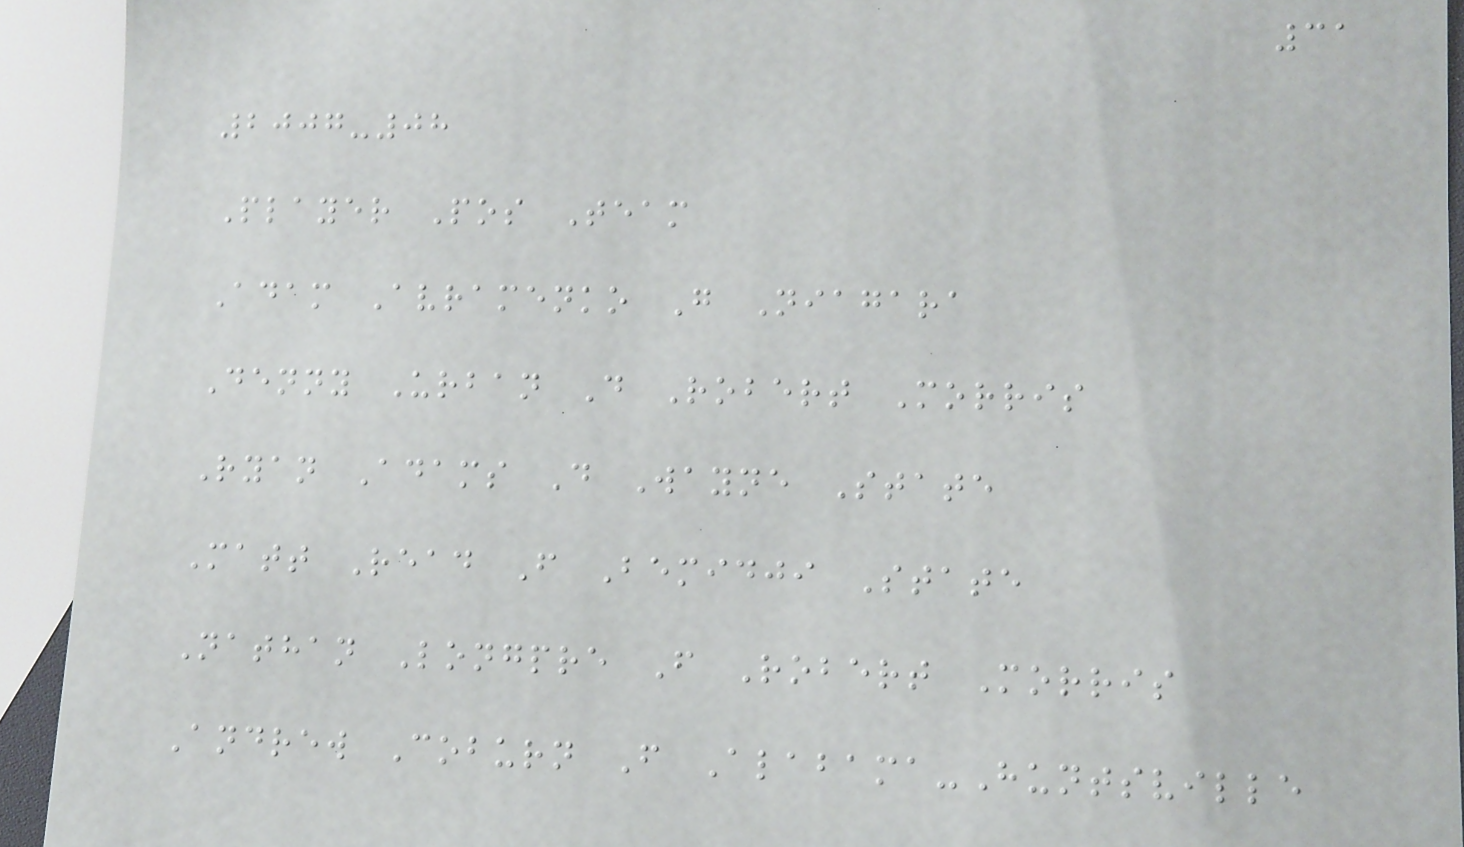31
2007-08
Player Pos Team
Adam Avramenko G Niagara
Denny Urban D Robert Morris
Ryan Adams D Wayne State
Matt Read F Bemidji State
Nathan Longpre F Robert Morris
Andrew Coburn F Alabama-Huntsville
